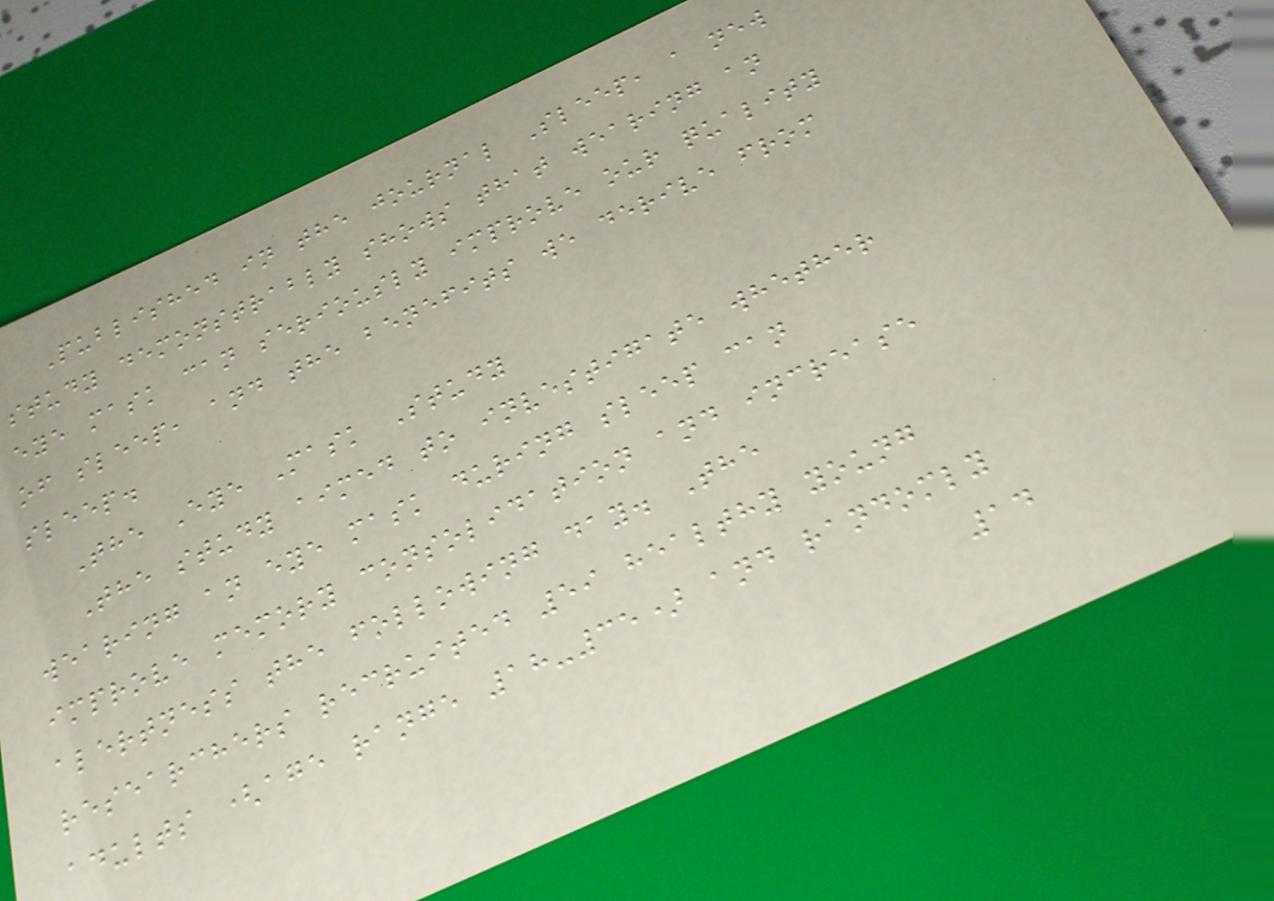Published in the journal Sleep, a new
study demonstrably shows that wearing an
eye mask can seriously improve our quality
of sleep, and the benefits we derive from
sleep.
The Eye Mask Study
The study aimed to investigate whether
wearing an eye mask during sleep can
improve memory consolidation and increase
alertness the following day. The
researchers recruited 59 healthy young
adults (age range 18-35) and randomly
14
